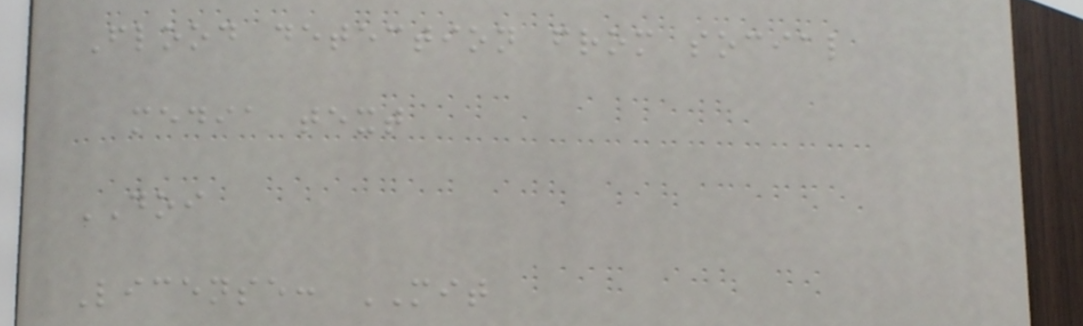Flood detection from social
media text
DOI
License: MIT
